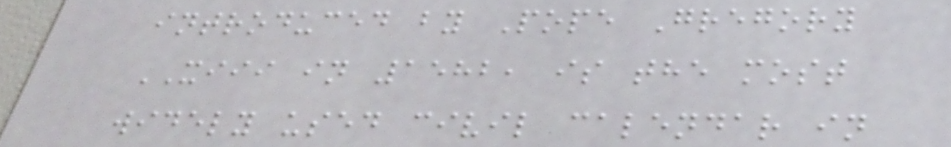introduced by Pope Gregory
XIII in 1582, is the most
widely used civil calendar in
